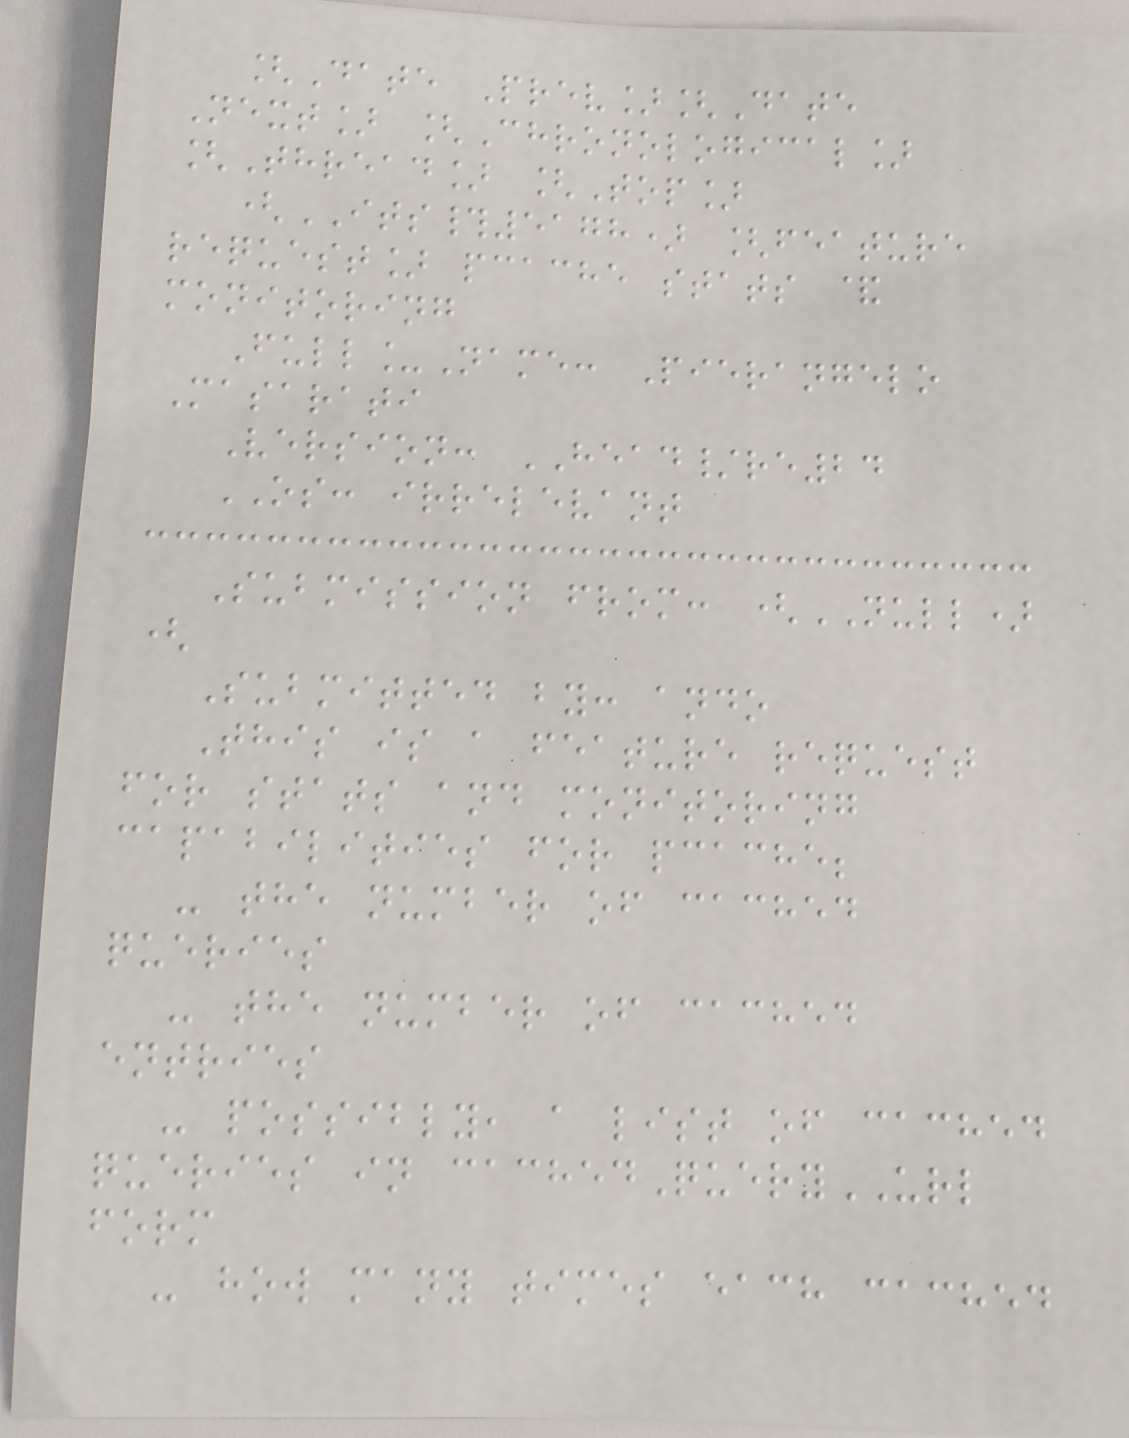[Date Prev][Date
Next] [Chronological]
[Thread] [Top]
(ITS#5178) [feature
request] pcache stats &
monitoring
Full_Name: Pierangelo
Masarati
Version: HEAD/re24
OS: irrelevant
Submission from: (NULL)
(
Submitted by: ando
This is a feature request
for stats and monitoring
capabilities for pcache;
- the number of cached
queries
- the number of cached
entries
- possibly, a list of cached
queries in cachedQueryURL
form
- how many times each cached
